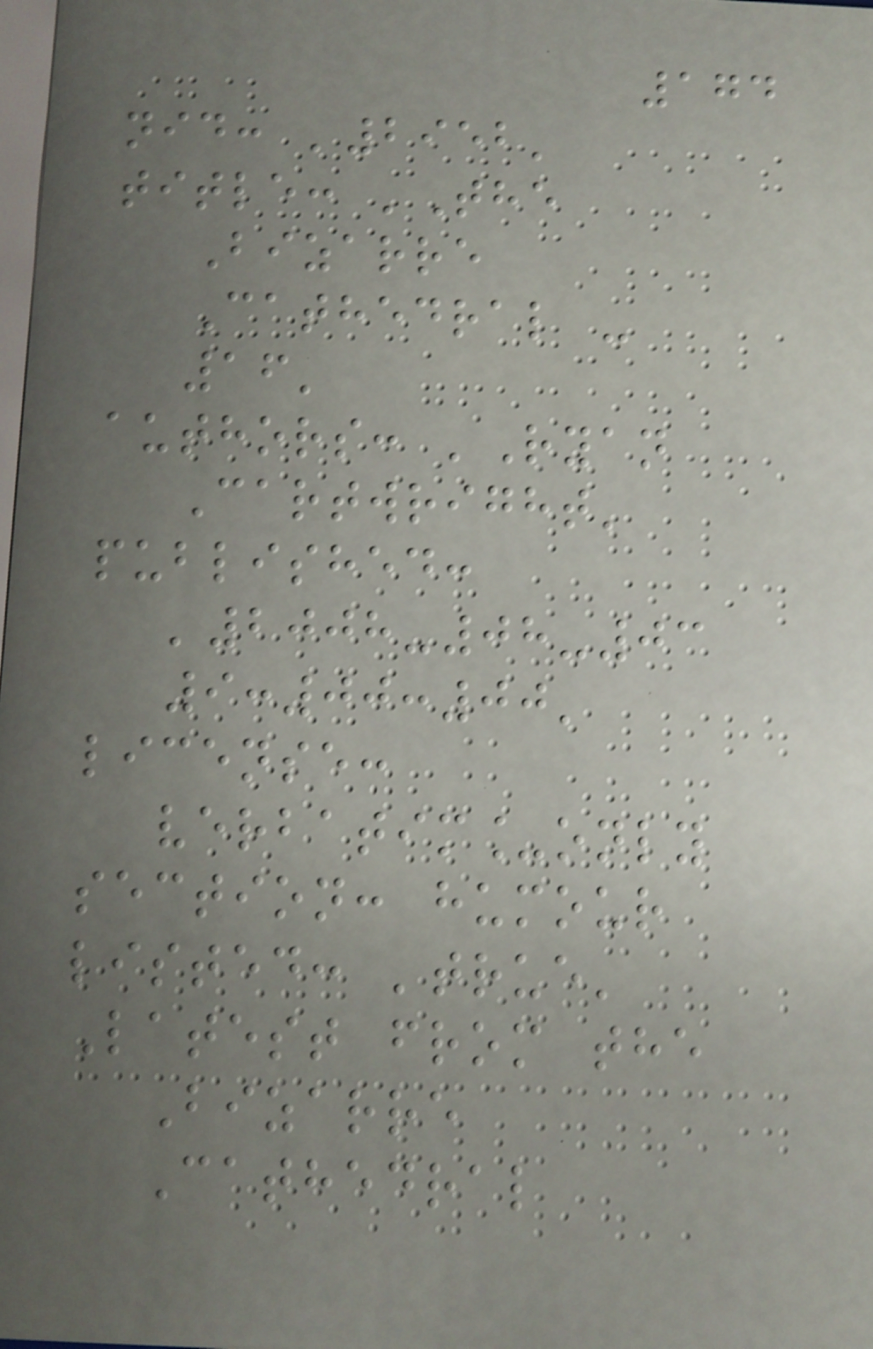174
nid: '2952'
title: 'The
Bizarre
Cathedral -
16'
authors: 'Ryan
Cartwright'
published:
'2008-08-03
9:00:00'
license:
verbatim_only
section: humour
listed: 'true'
Latest from the
Bizarre
Cathedral
